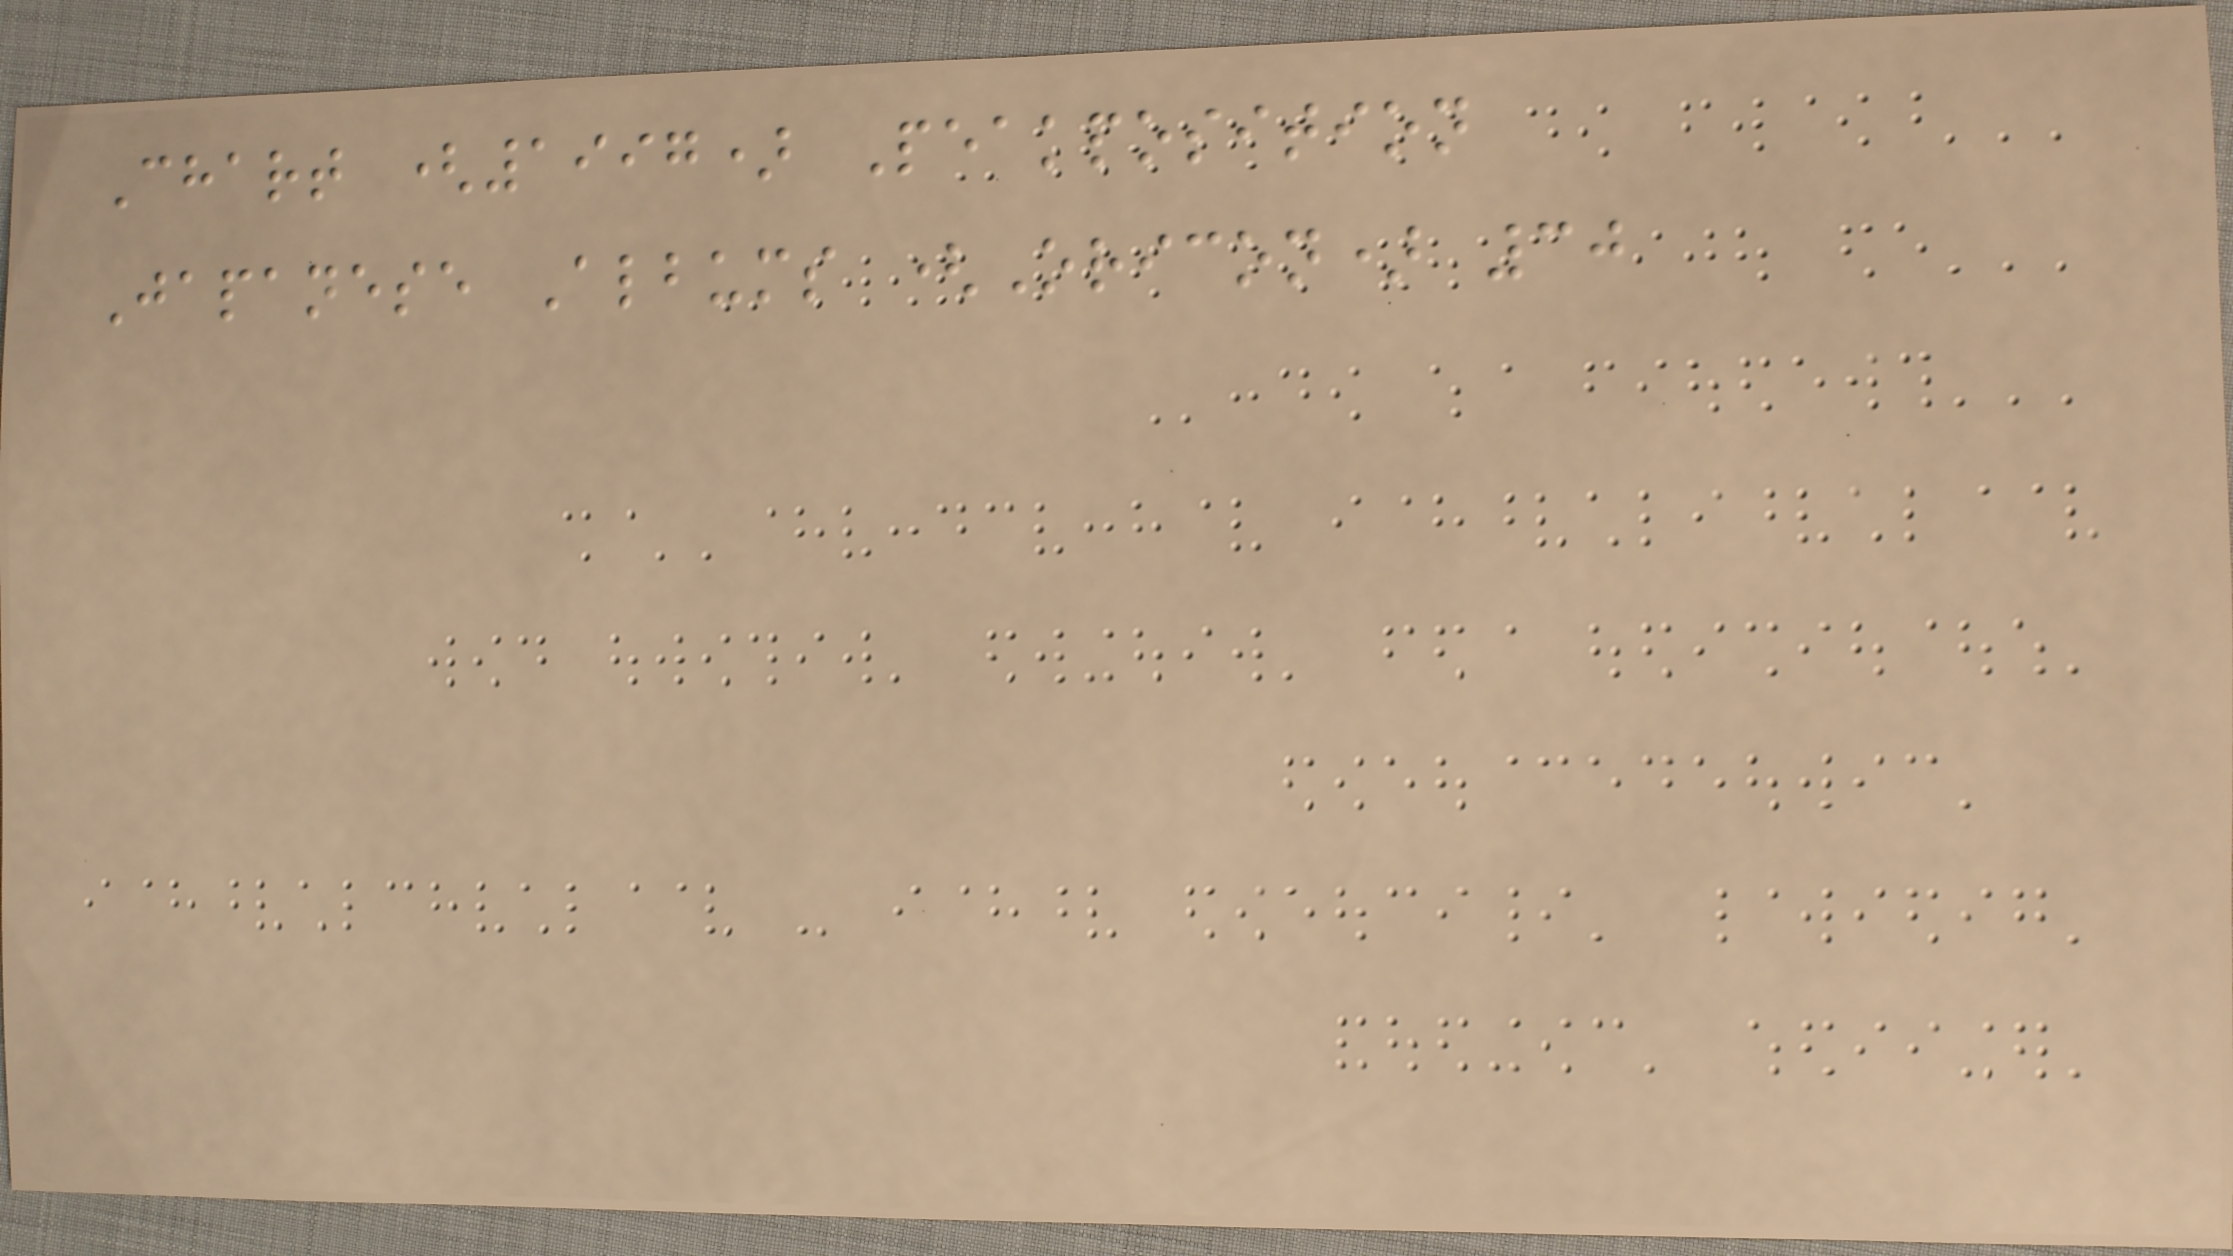Chart (1997) Peakposition
Japanese Albums (Oricon) 30
